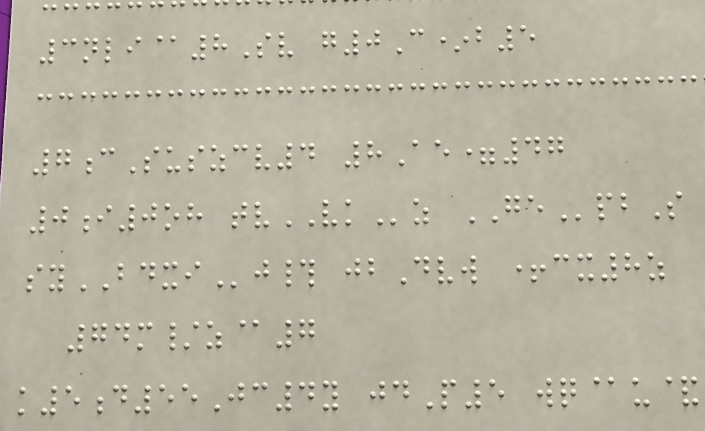3nli@8Sv g0C*b5
7cSuszcv4 8Ae=47
0i0oh tvVKz GEpbS
syBDXIj# jbDvw +cx8z
74m/z@7
k5d55Jc4y jdP5 wq@u&
